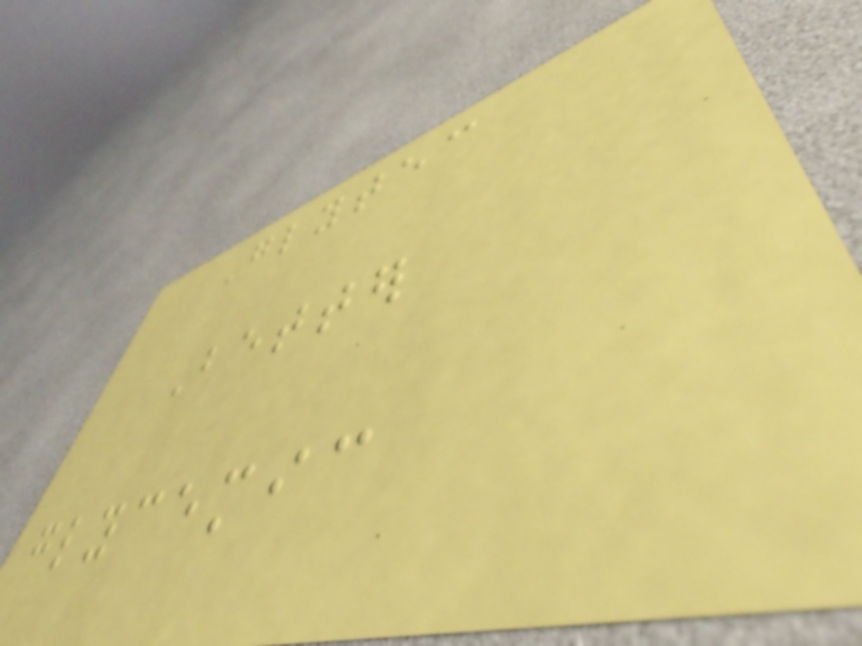Glytec
Better
glycemic
